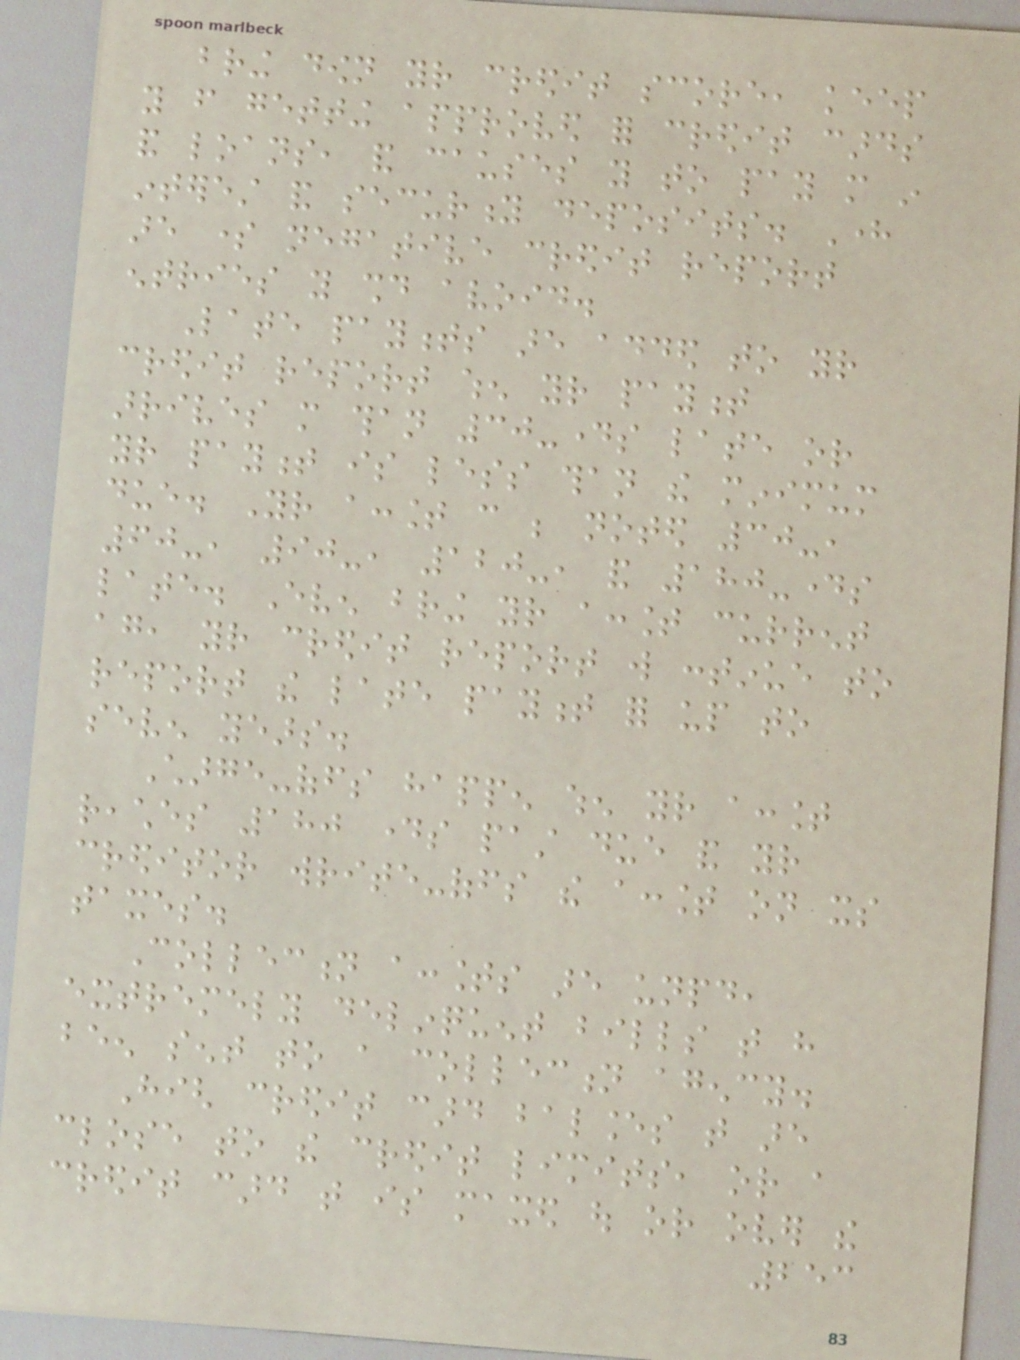bring down your credit score, keep
you from getting approved for credit cards
and loans, and causes you to pay more in
interest and security deposits. Here
are some negative credit report
entries you should avoid.
Late payments are added to your
credit report when your payment
arrives more than 30-days late or
your payment is less than the minimum
due. Your account can be noted 30-,
60-, 90-, 120-, and 180-days
late. Even bring your account current
again, your credit report will continue to
report the late payment for up to
seven years.
Charge-offs happen when your account
reaches 180 days past due and your
creditor write-offs the account on its
taxes.
Collection accounts are unpaid,
extremely delinquent bills that have
been sent to a collection agency.
High credit card balances that are
close to the credit limits, or a
credit card that is maxed out or over the
253
